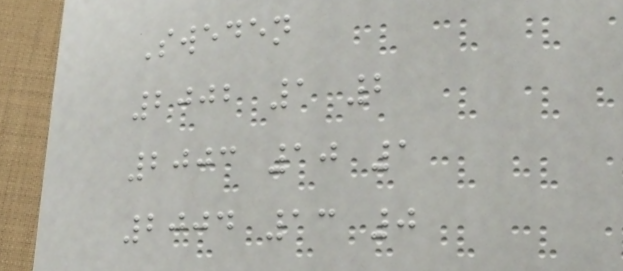Sweden
2002 1 2
2003 10 1
2004 13 0
